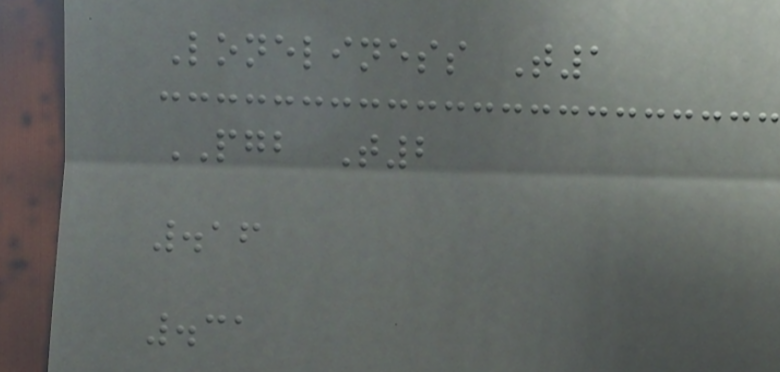Loneliness T1
PGB T2
.16
.31
